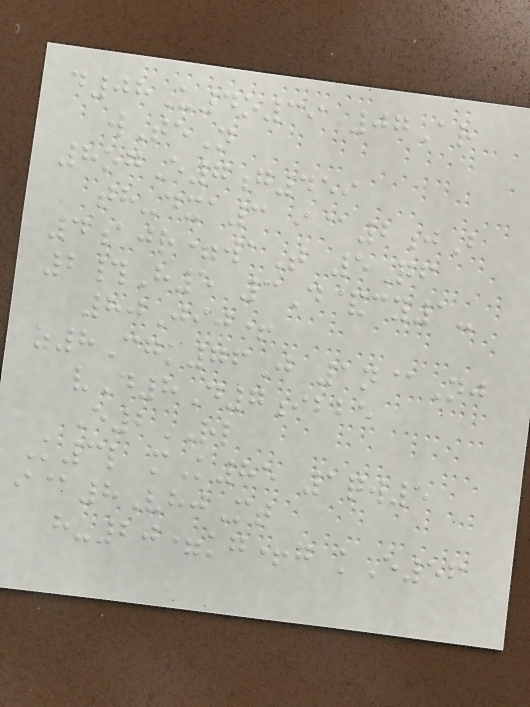d08U4o39 07Ar
wTeN
8ogE7g459
th-dxa3 i@2jB
4ajr=waT 5Qf
2#H5 3D&cy1-
80Jij+
z8Cgk76J 1n@Nj
vD8D7ibbe
E2RL
K3l mK85 1qw5
i@8VhjMt
h-20=kg+g kE56
